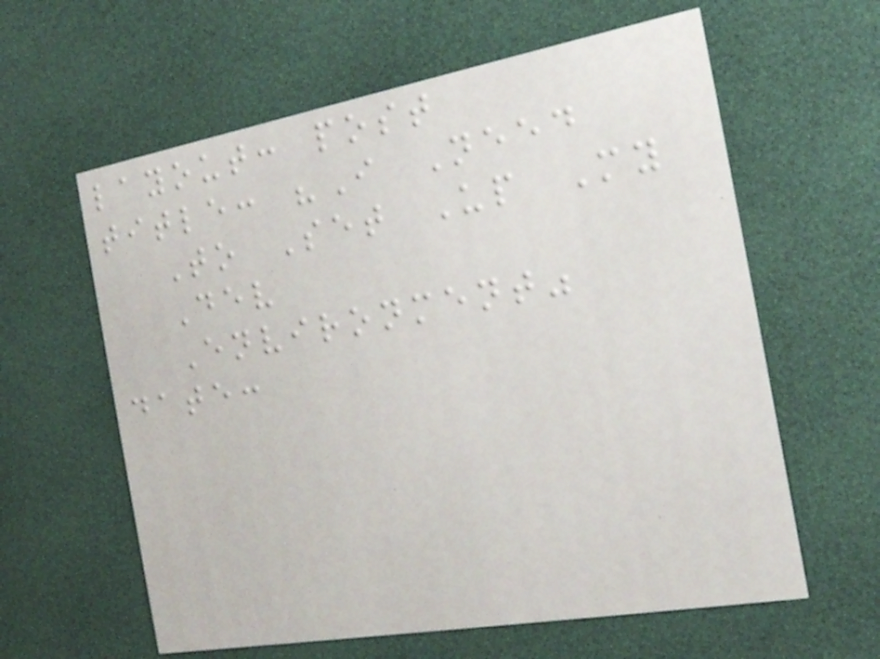layout: post
title: "I Need
To Set Up My
Dev
Environment"
date:
